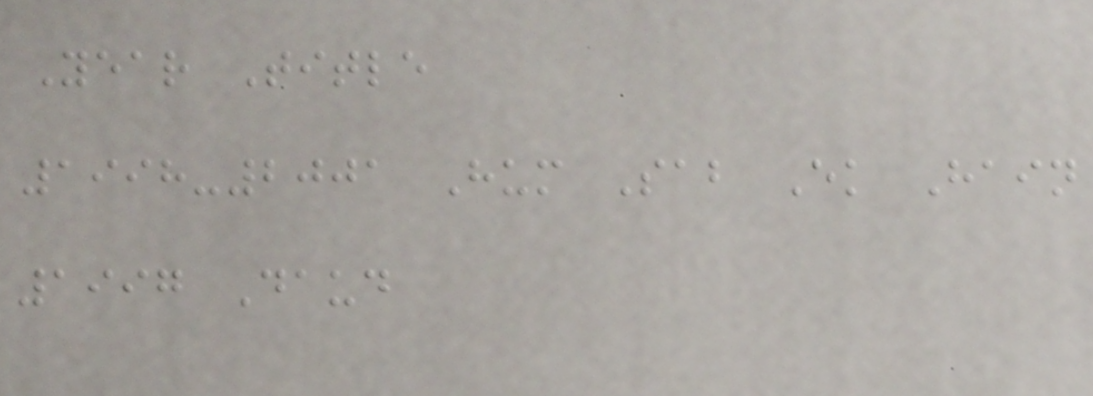Year Title
1998-2001 Hum Sab Ek Hain
1997 Daud
